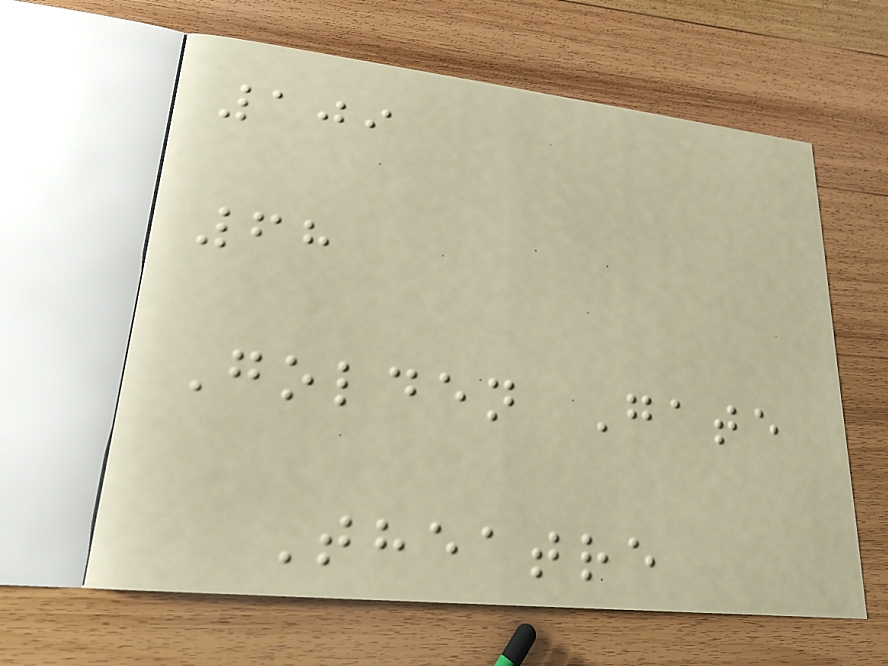109
68
Golden Gate
Theatre
